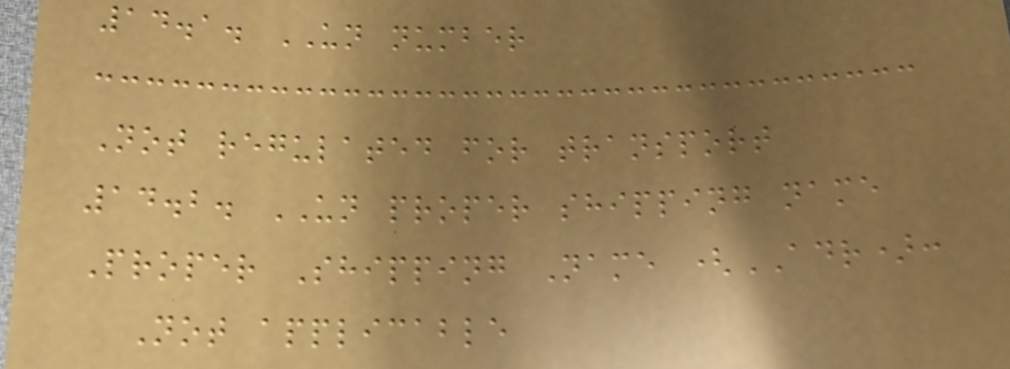14.1. UN number
Not regulated for transport
14.2. UN proper shipping name
Proper Shipping Name (ADR):
Not applicable
